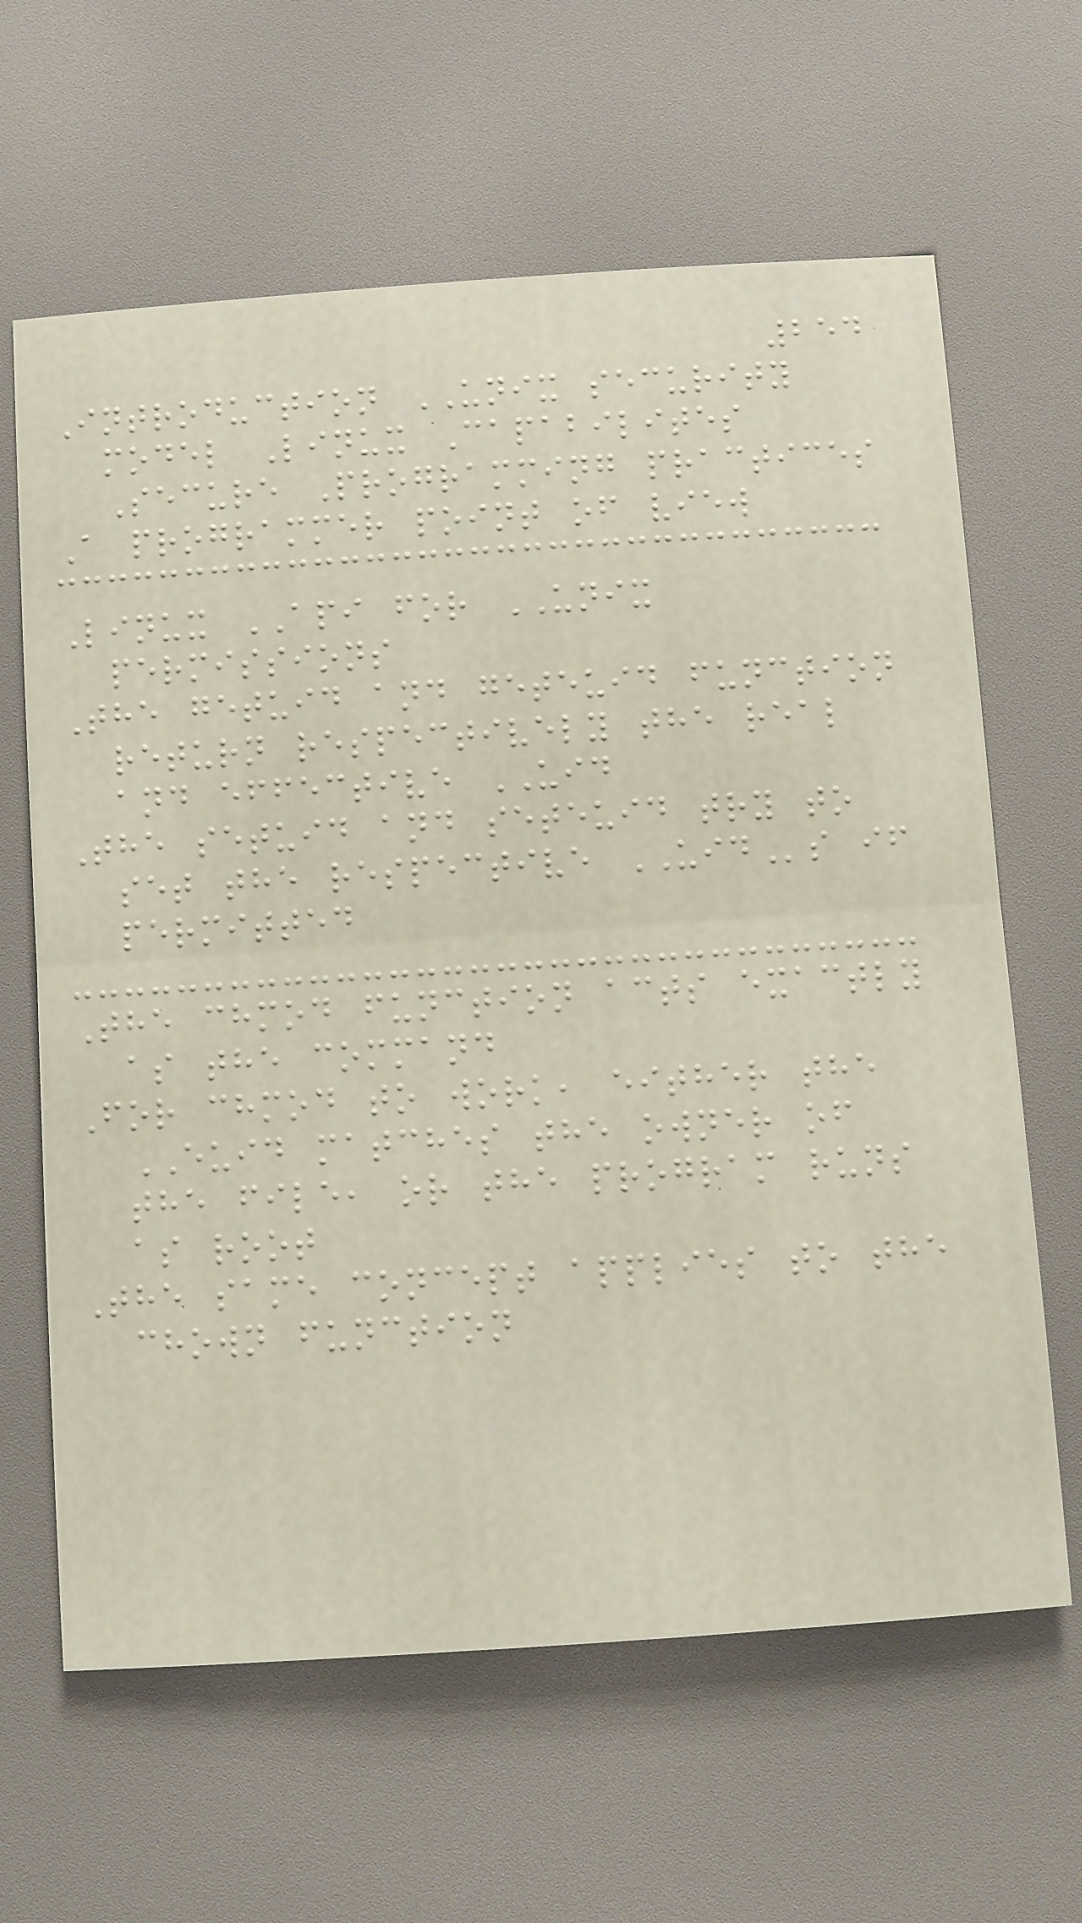254
Introduction UNIX security
model Linux Capabilites
Secure Programming practices
A programmer point of view
Linux API for UNIX
permissions
The getuid and geteuid function
return respectively the real
and effective UID
The setuid and seteuid try to
set the respective UIDs if
permitted
The chmod function acts exactly
as the command
For chmod to work, either the
EUID matches the owner of
the file, or the program runs
as root
The same concept applies to the
chown function
